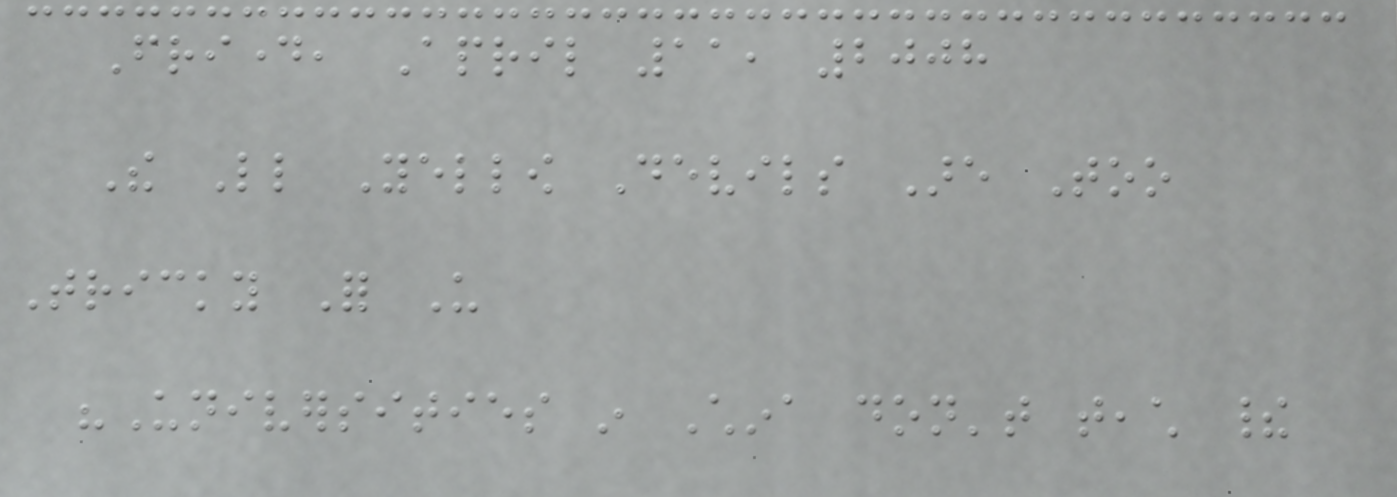Friday, April 11, 2008
The Little Yellow Devils Are Too
Tricky For Us
"Universities in China don't teach their
